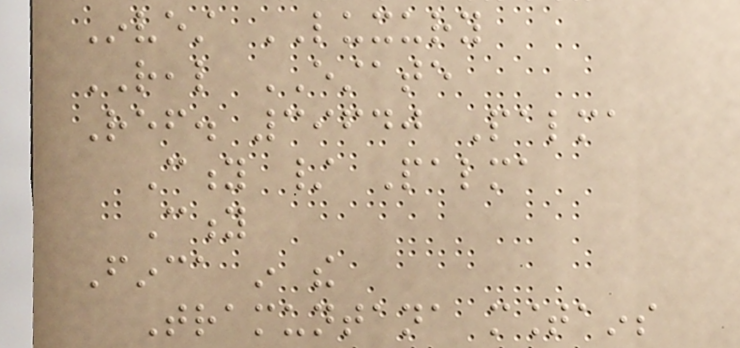Invest LUXURY
REAL ESTATE
Ref. 39640 Palma
City / Palma
City
Finca in the
Tramuntana mountains
